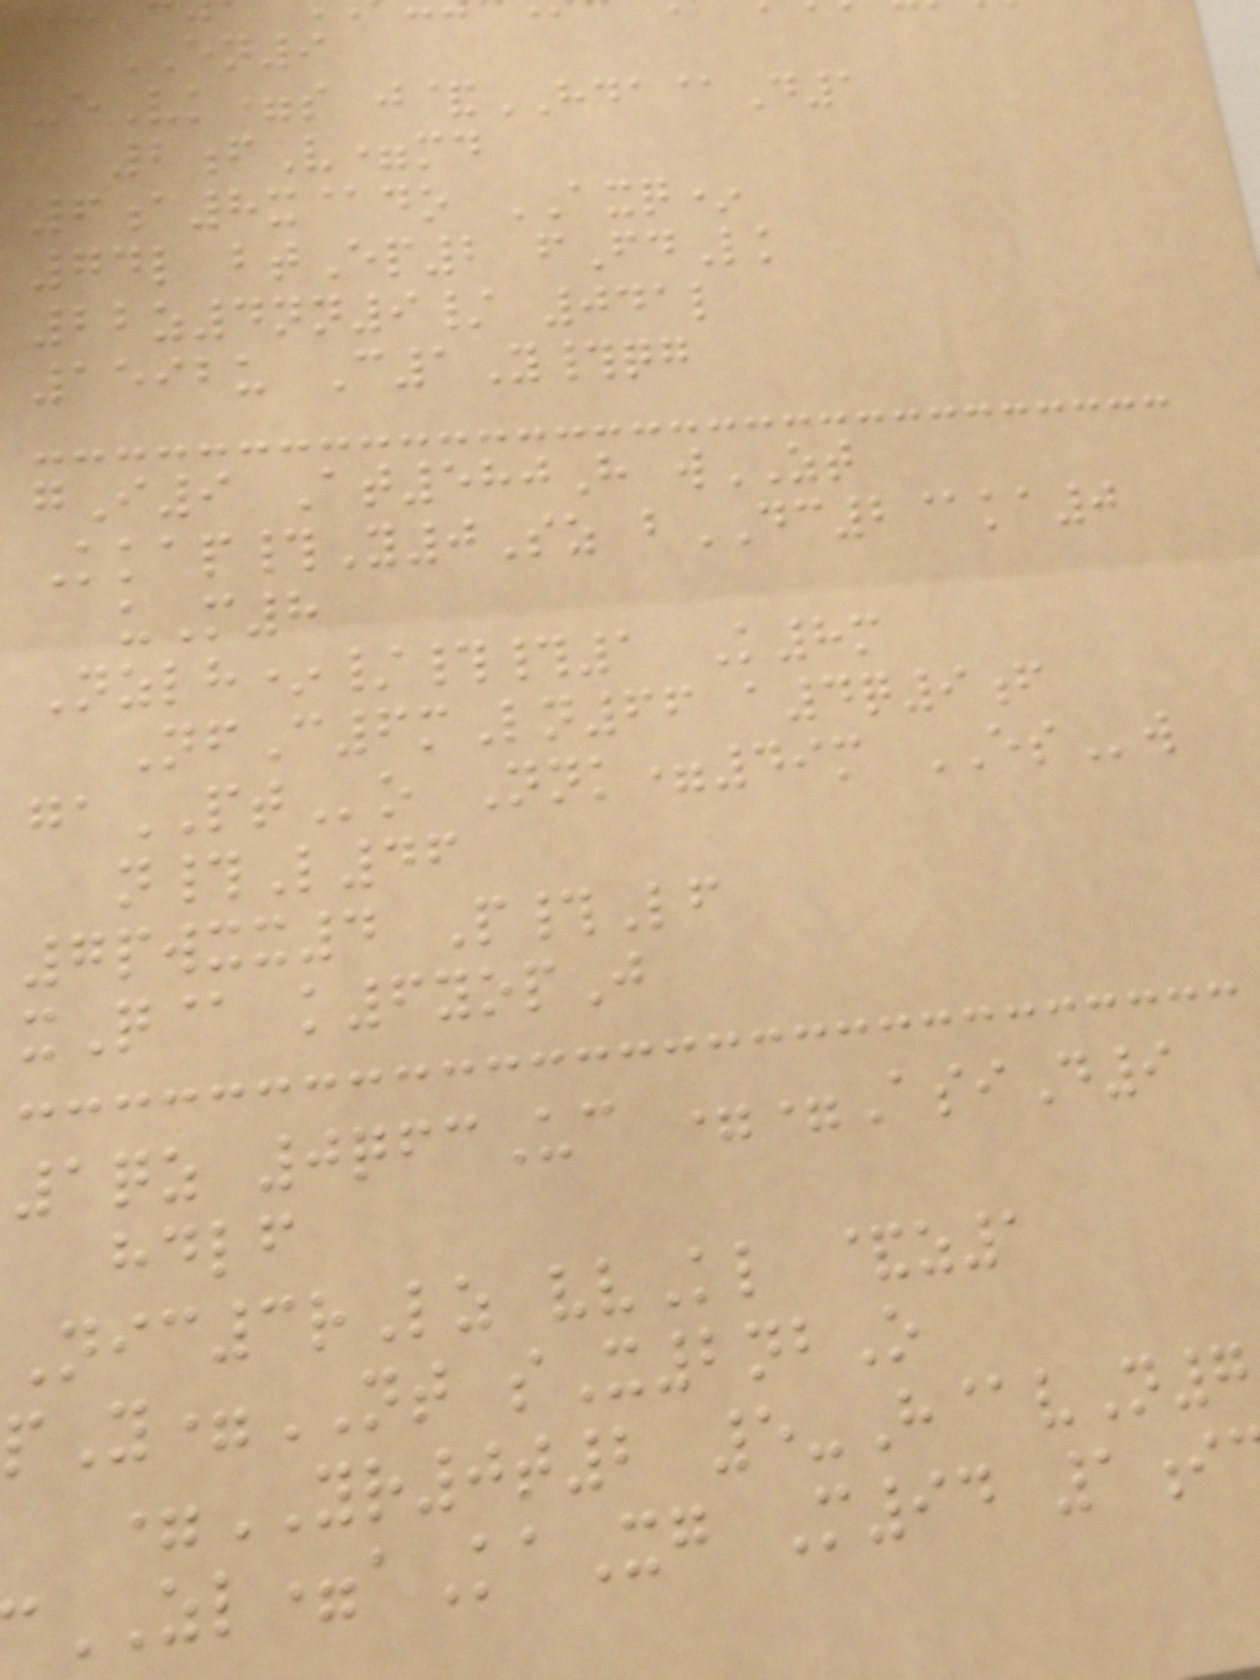EN9
-eVk=s j&HDA@D1
2fV=md
6a8x@do AXQ*
74l btEp2 fFdLk
22z4nn9/ 041l
1592u C1Y#qg
gI9 At580H wZT
Kkap#Y0Sz bDC2@ka0
uM8
Nzlh*/##1 K8m
NfC6mLn66 a4q9f
gaPTo Nnk=49m ESw
n#L46
7pwxx4 P#Lf
xQ@ k6yopJ
1qz 0qfcUc ==AsiD9
hdlf
Nic3rLz vvKl &z1
pY=NT sX2nbO
=YR0t2 5-H@vN7
ZL=aKaXg M94 1i
